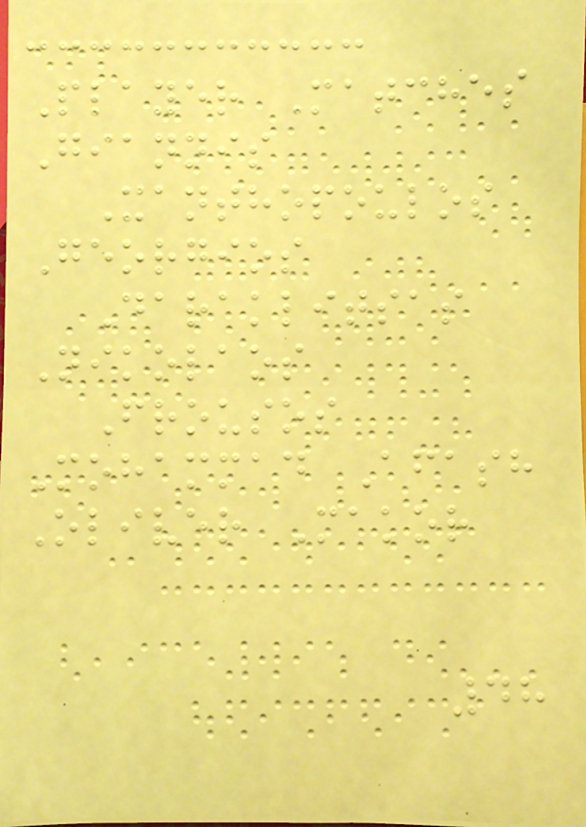Player Matches
Giannis
Xanthopoulos
Georgios
Daraklitsas
Nikolaos
Frousos
Mohammad Afash
Oliver Makor
48
